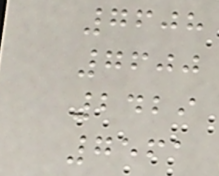7608
7600
2429
7561
